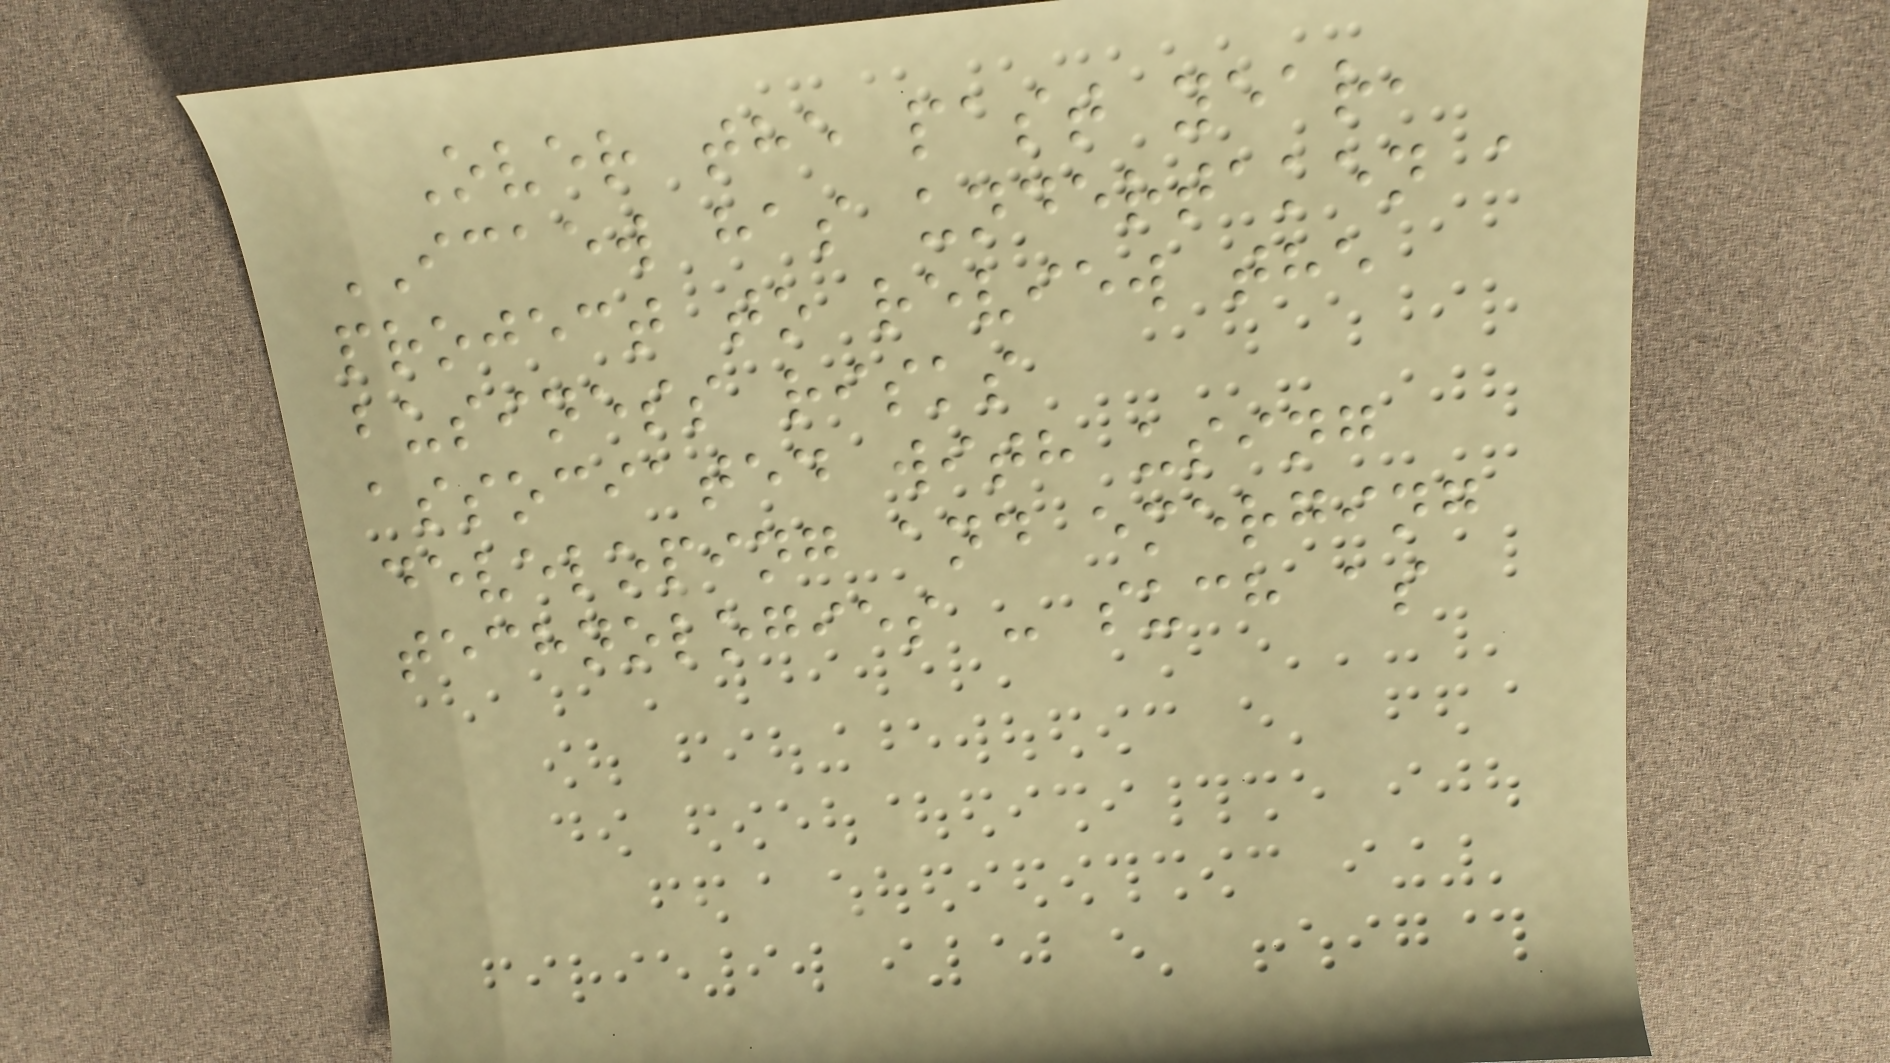Over the past year,
ICAEW has undertaken a
project to review the
business risks
associated with using
developing and emerging
technologies - such as
